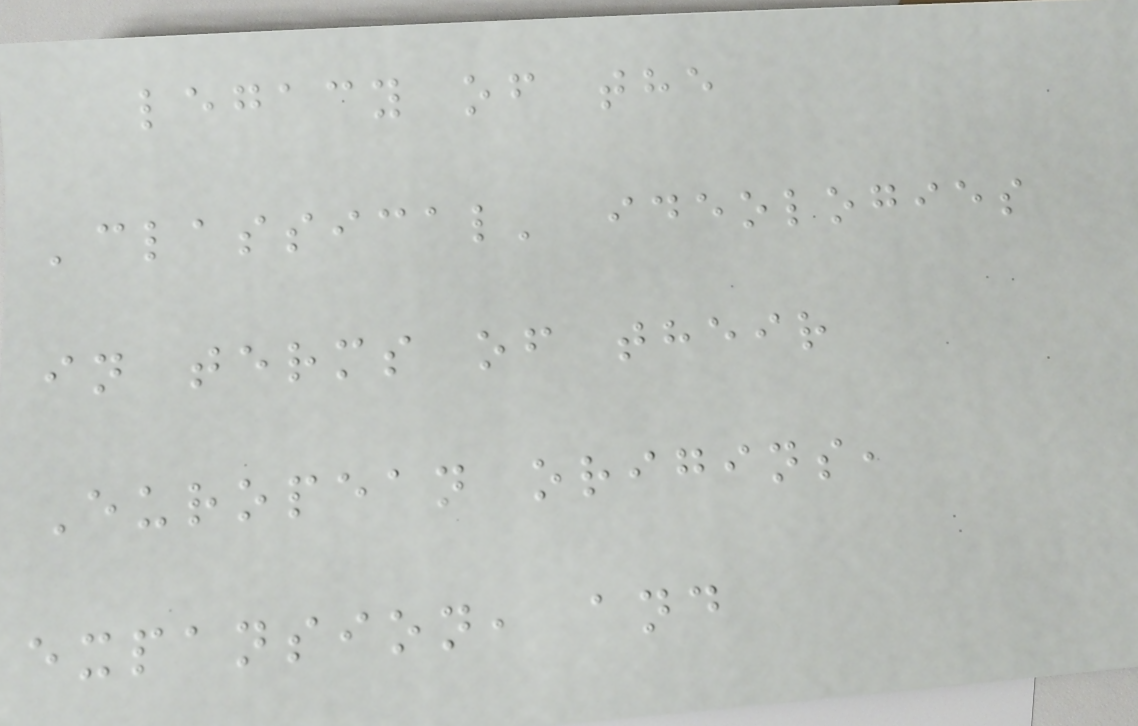legacy of the
'classical' ideologies
in terms of their
European origins,
expansion, and
